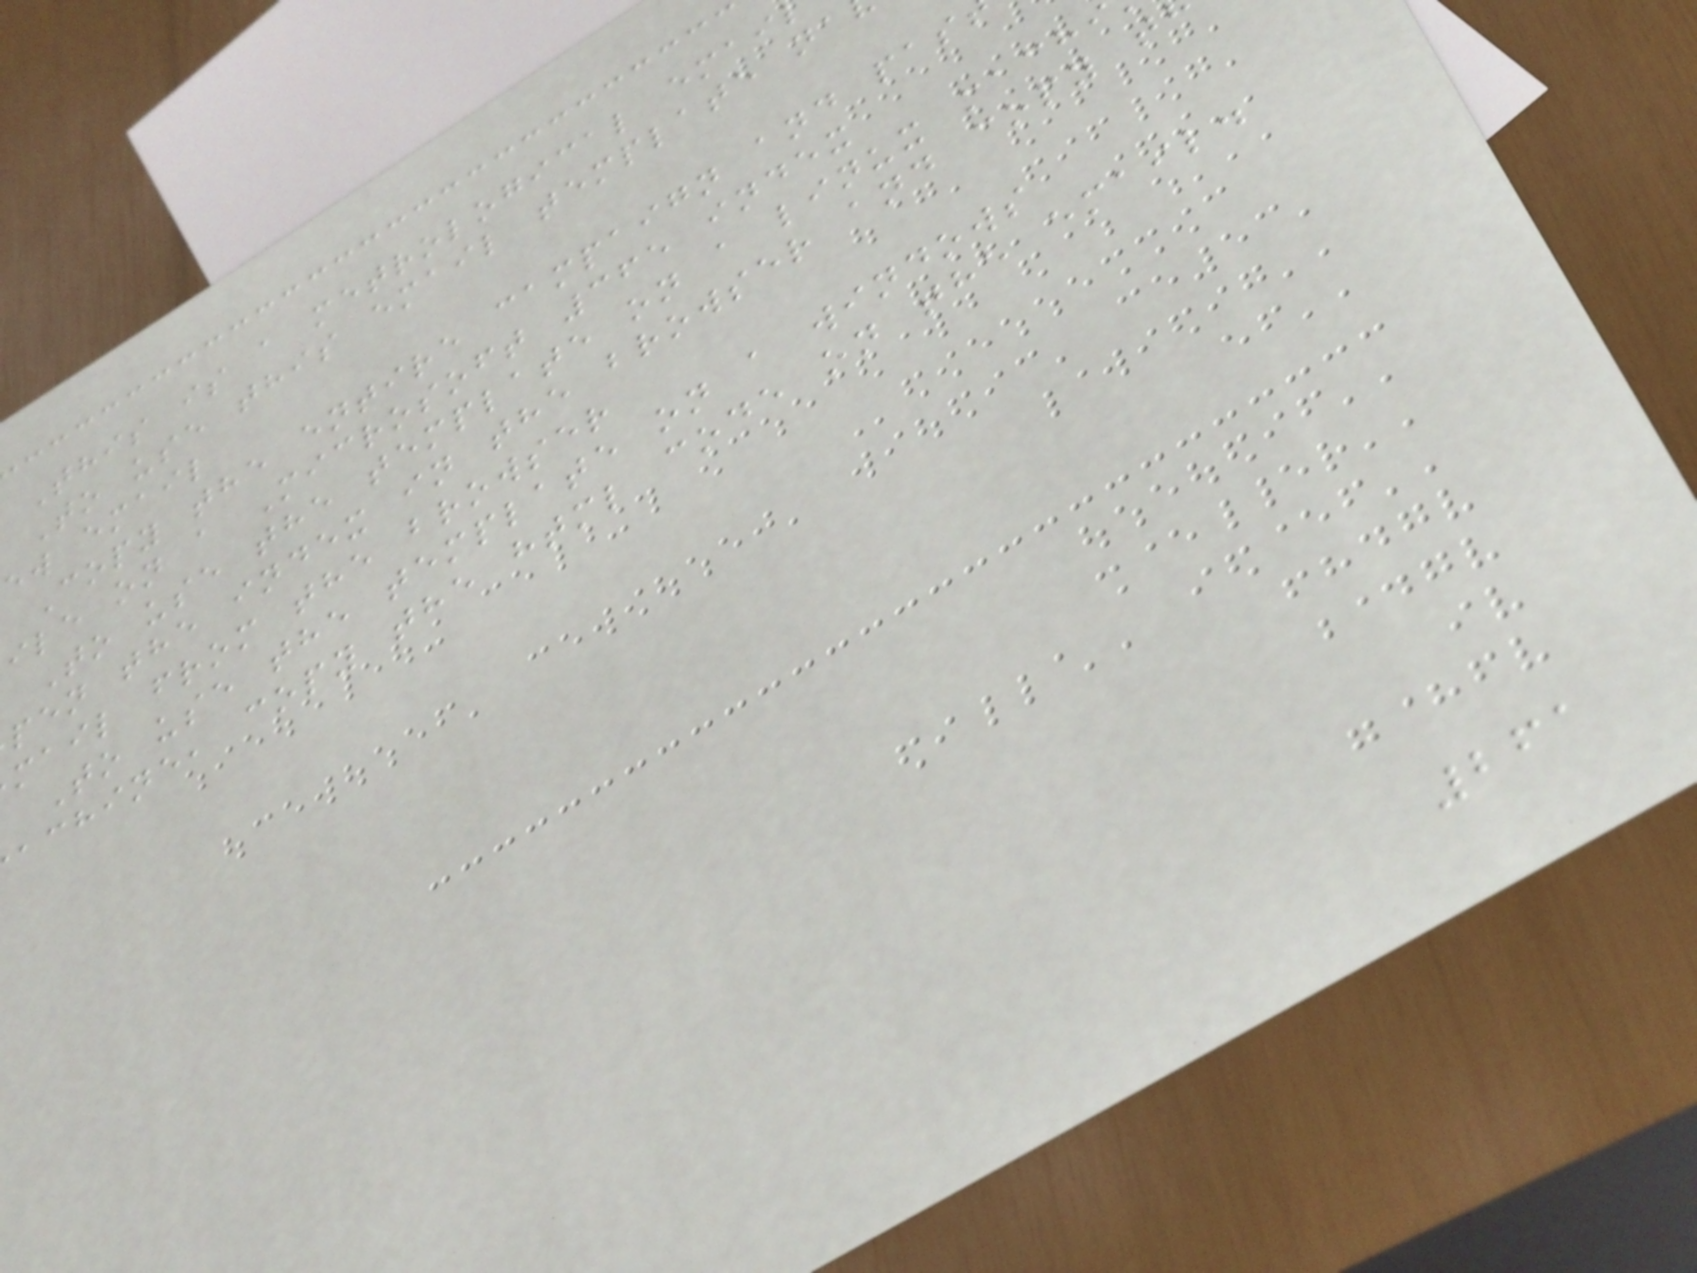This is a metrological emai
To use this email template na
ew email
Copy the entire campaign and pas
ile on a Microsoft 365 index
To use the template on a linux machi
pen the index in the browser and copy t
mail from the browser
To use the template on a windows
achine, copy the html code on the email.
261
